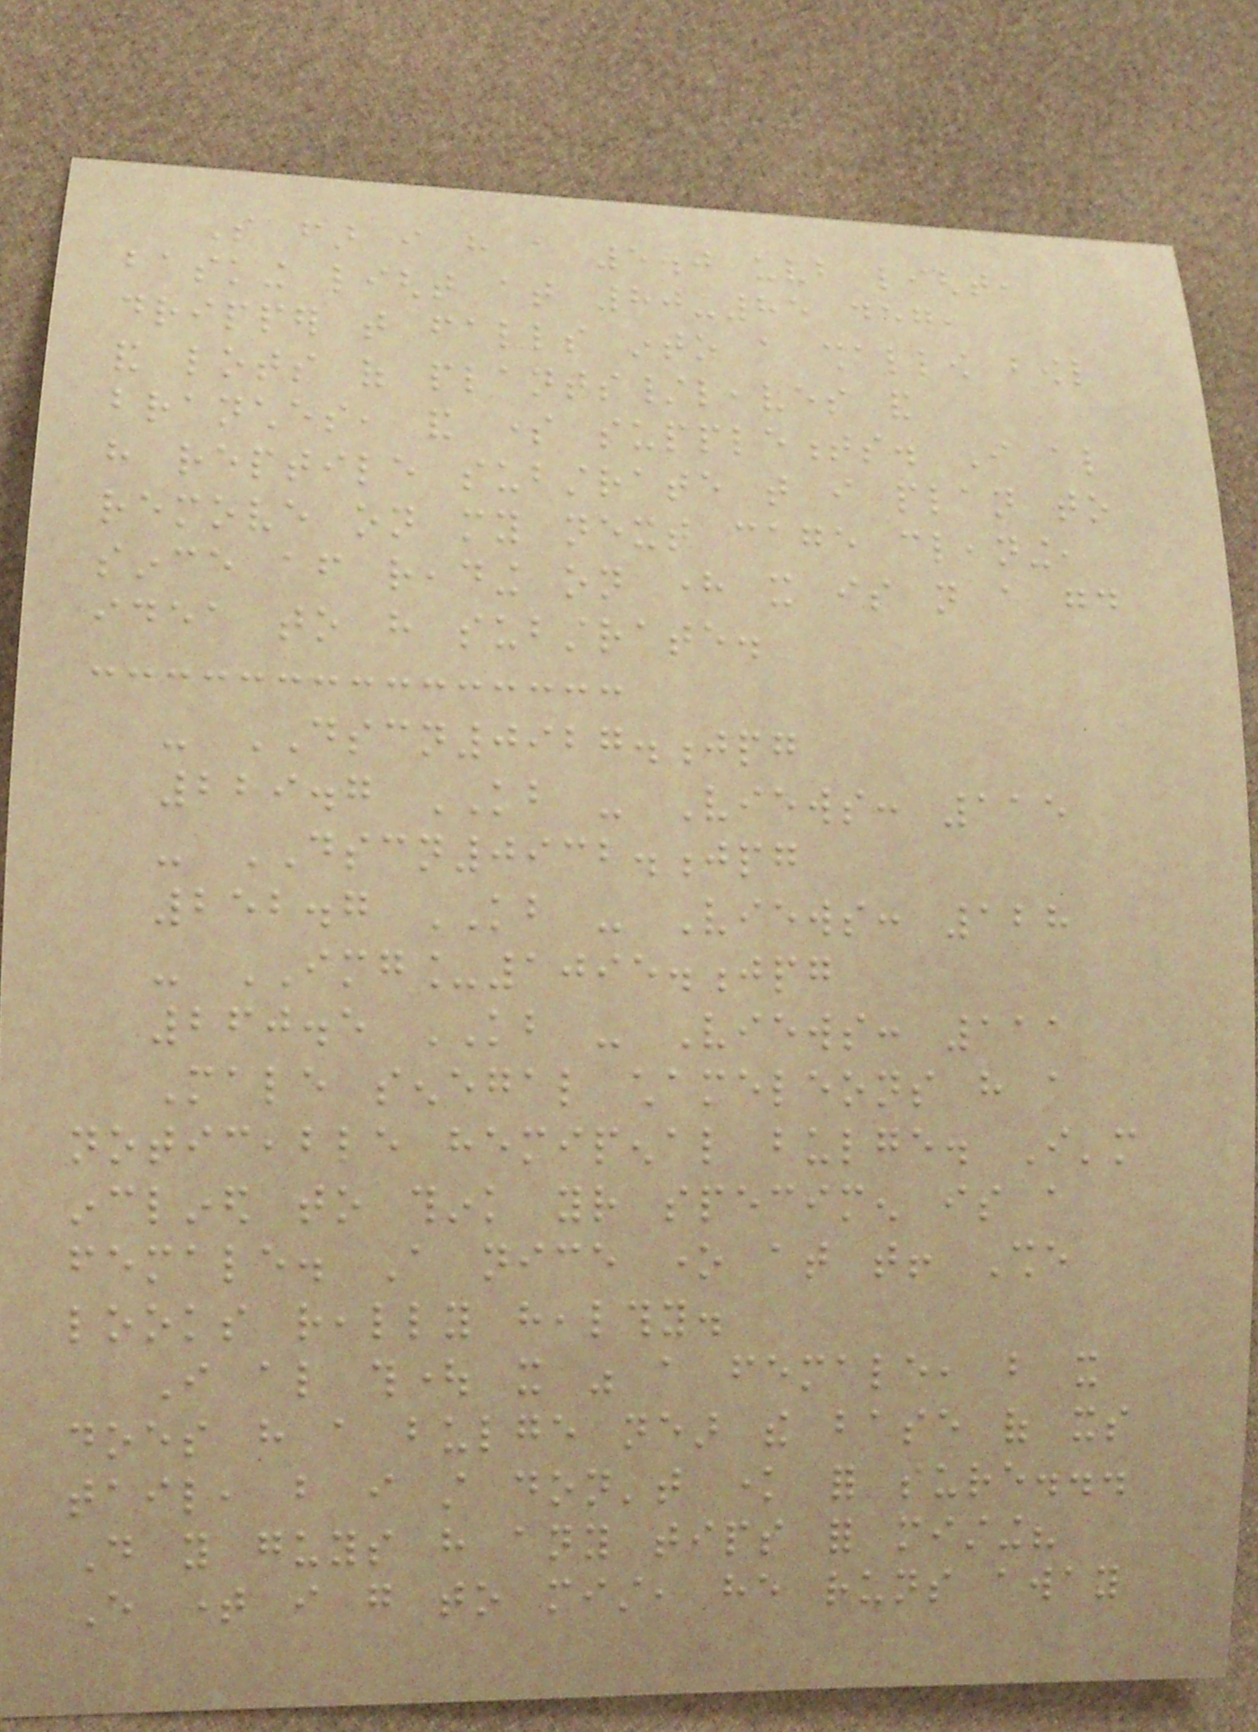So far i have a 5.0 uvb light,
basking light at 80-85 deg,
dripper that falls into a shallow bowl
and lots of plants/leaves and
branches, and some supplements. I also
have reptile substrate that i plan to
remove on my next cage cleaning,
since after reading on here it is not a good
idea to have substrate.
- DSCN0927.jpg
229.7 KB - Views: 115
- DSCN0932.jpg
252.7 KB - Views: 128
- IMG_1095.jpg
260.5 KB - Views: 111
Male senegal chameleons have a
noticeable hemipenal bulge. I'm
inclined to think your specimen is a
female. A nice one at that! She
looks really healthy.
I also thought it was a female, but it
does have a bulge near the base of its
tail, but i still don't know for sure...
Do you guys have any tips for misting?
Every time i go to mist, he runs away
